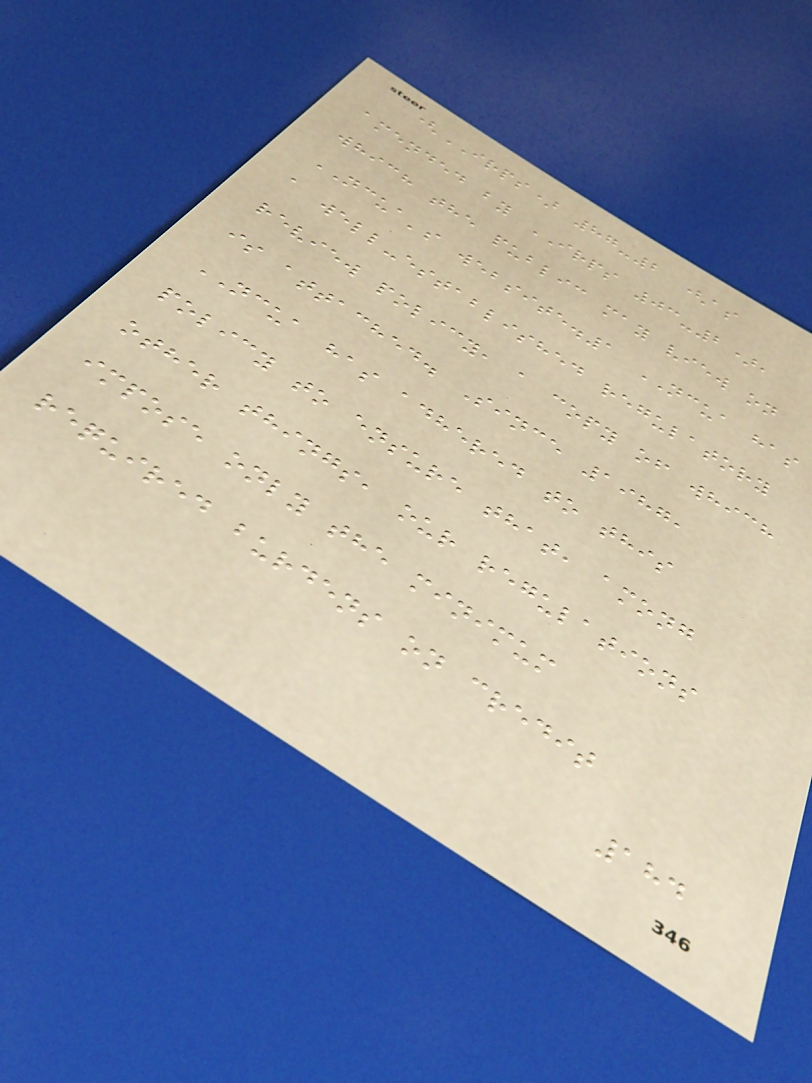(IRPS) 87-2 (as
amended by IRPS 03-2),
which the public may view on
NCUA's website.1 NCUA has
a well-established regulatory
review policy, a copy of which
is attached. Since 1987,
NCUA has adhered to this
policy to ensure that, among
other things, our regulations
impose only the minimum
required burdens on credit
184
